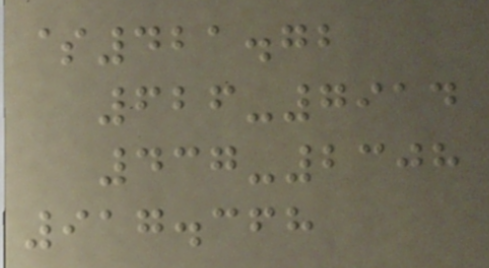$421.72
626-7914
437-2308
917.368
